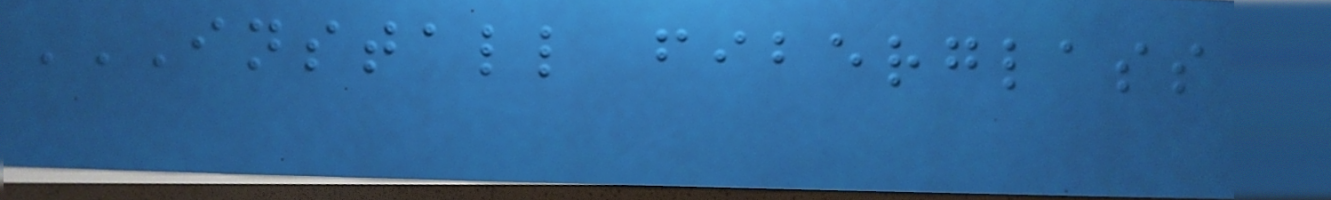INSTALL FIBERGLASS
